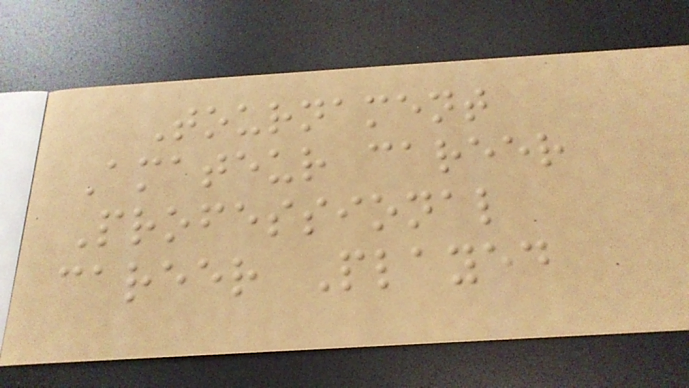Tournament
Amateur career
Professional
career Played
